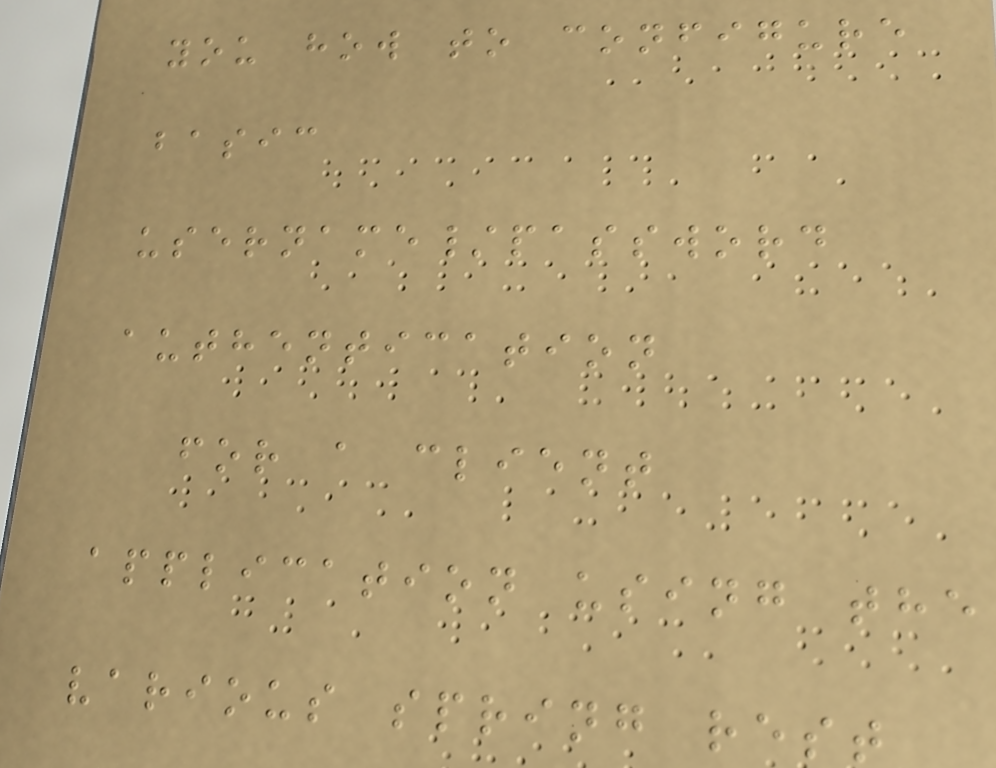you how to configure
basic
username/password
authentication
for a client
application using the
various spring rest
